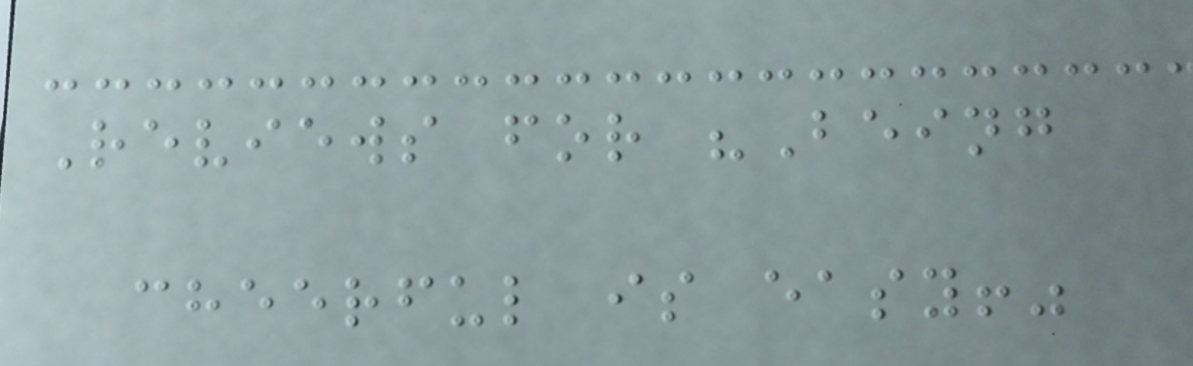Reviews for "Being
cheerful is easy!"
